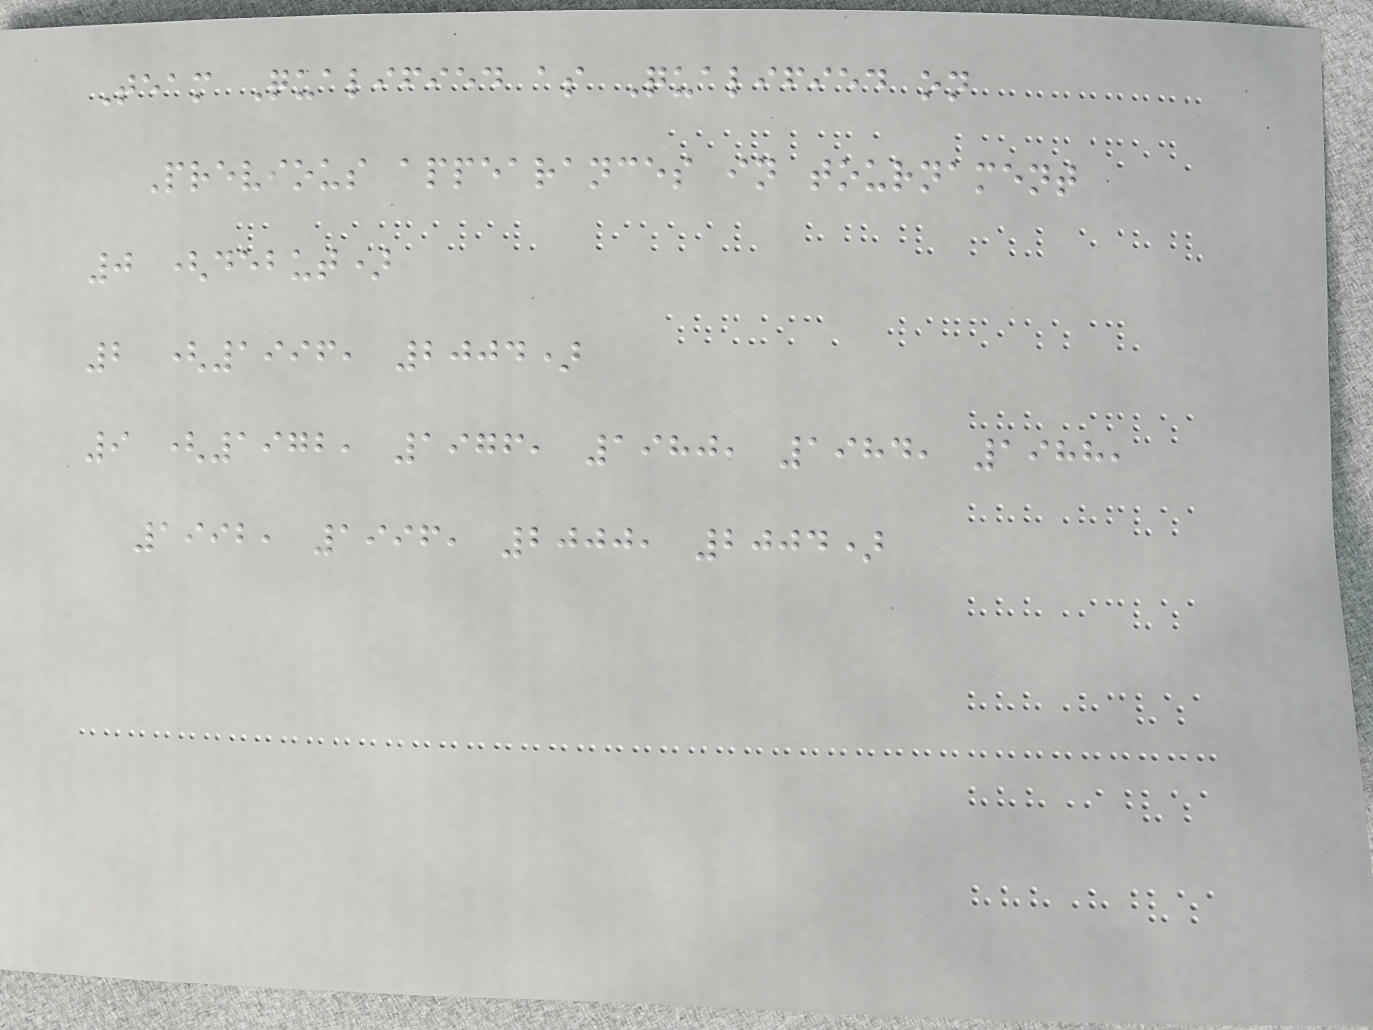Team Qualified as Qualified on
Previous appearances in tournament
0 (debut)
2 (1996, 2004)
9 (1972, 1976, 1980, 1984, 1988,
1992, 1996, 2000, 2004)
